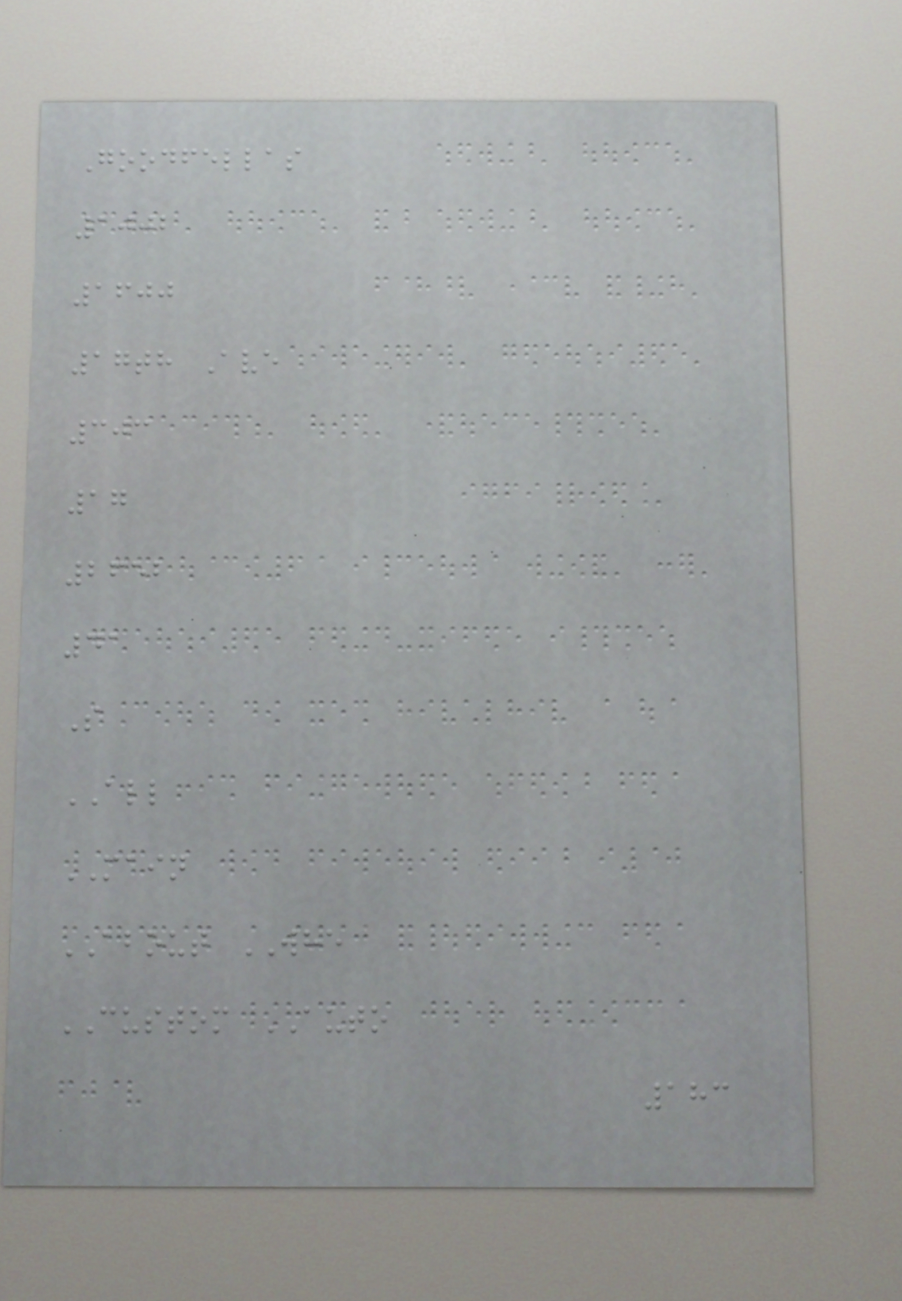Goodfellas
1002
1600
17th Ave
303
17
2652
41
S
ALL
MAIN
ABOUT WHE
CUSTOM AUTO
183
